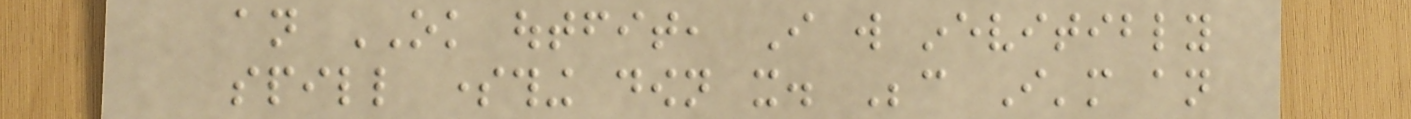an OK outfit, I will inevitibly
spill something down it. Because I'm an
